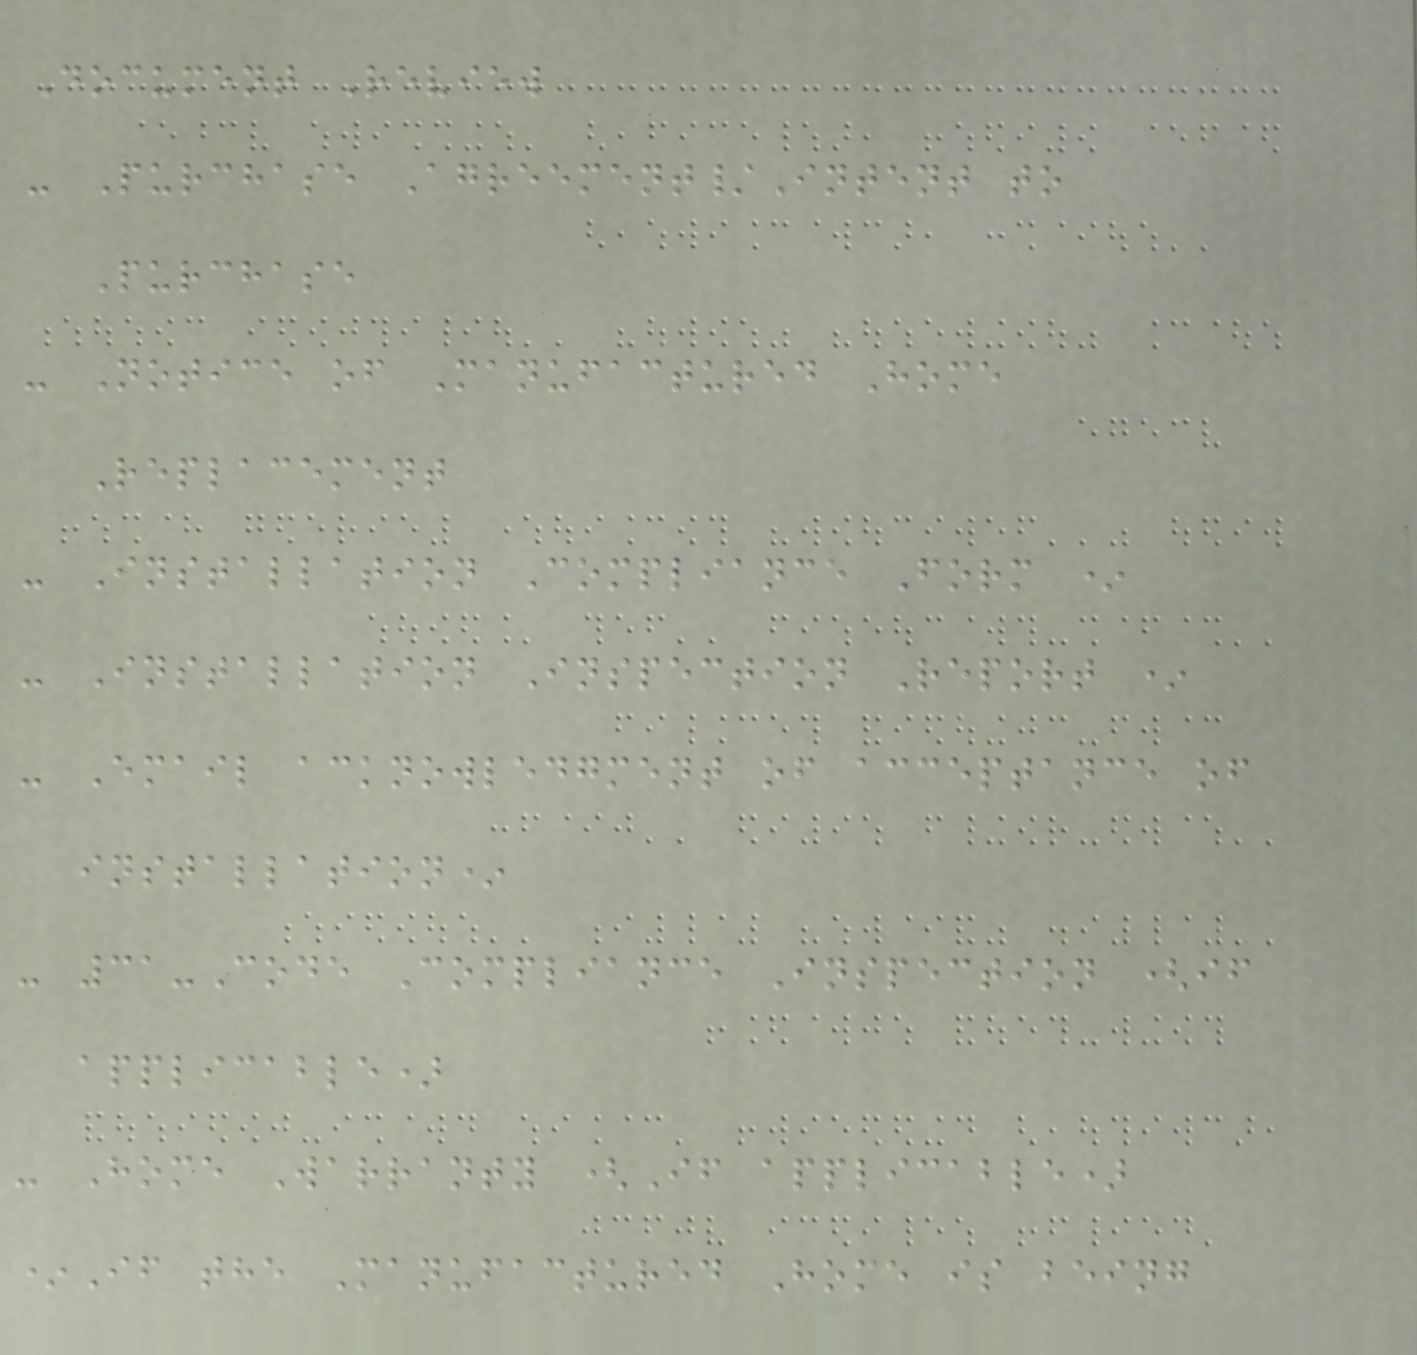Document Review
- Purchase Agreement/Intent to
Purchase
- Notice of Manufactured Home
Replacement
- Installation Compliance Form *
- Installation Inspection Report *
- Email acknowledgment of acceptance of
installation*
- 31-Code Compliance Inspection (if
applicable)
- Home Warranty (If applicable)
*If the Manufactured Home is being
